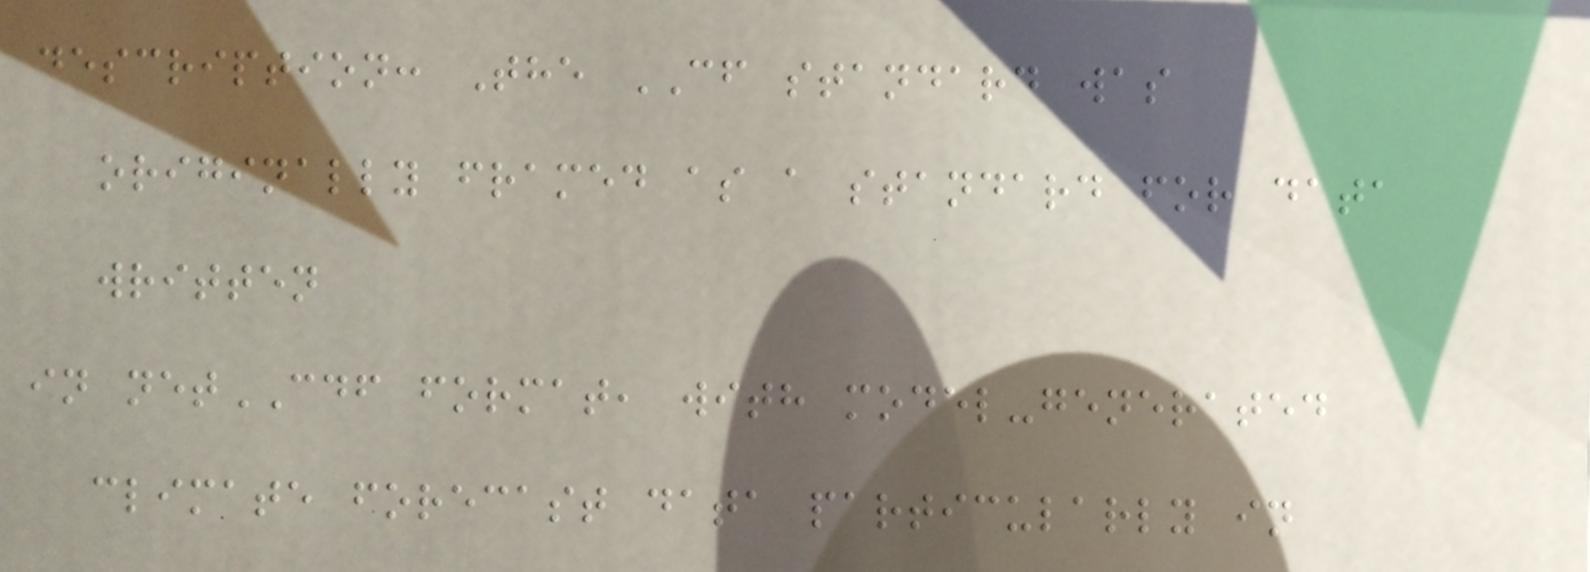description: The CF standard was
originally framed as a standard for data
written
in netCDF format, with model-generated
climate forecast data particularly in
